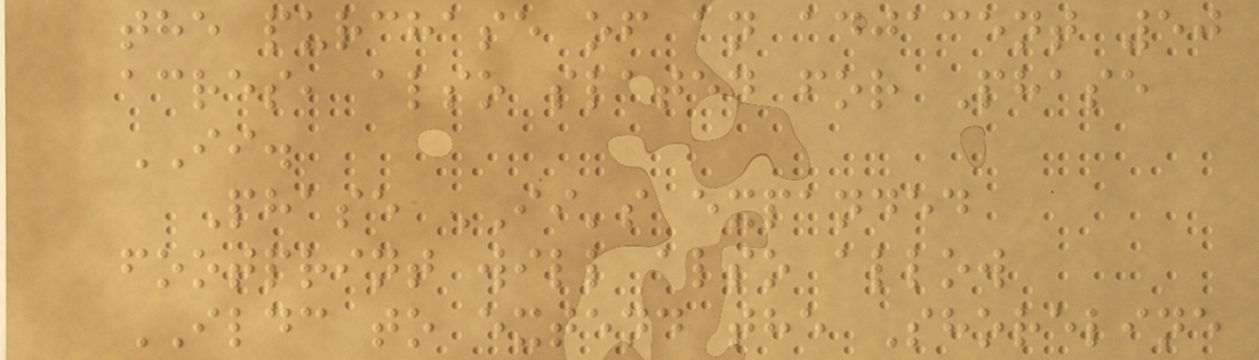the purchase of an adjacent 50
acres, also slated for Phase
II.
Phase II's expanded
footprint will also allow
ILDC to extend the Shoreline
